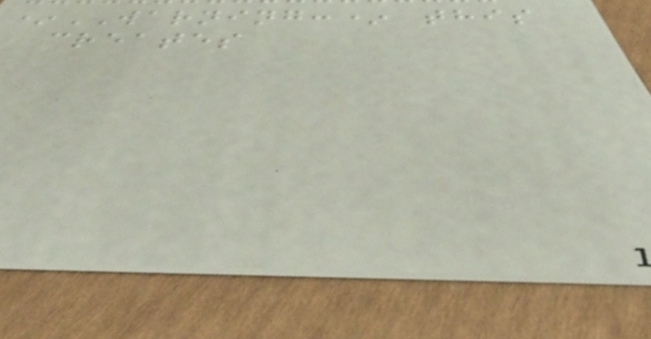*WARNING:* this
creates
